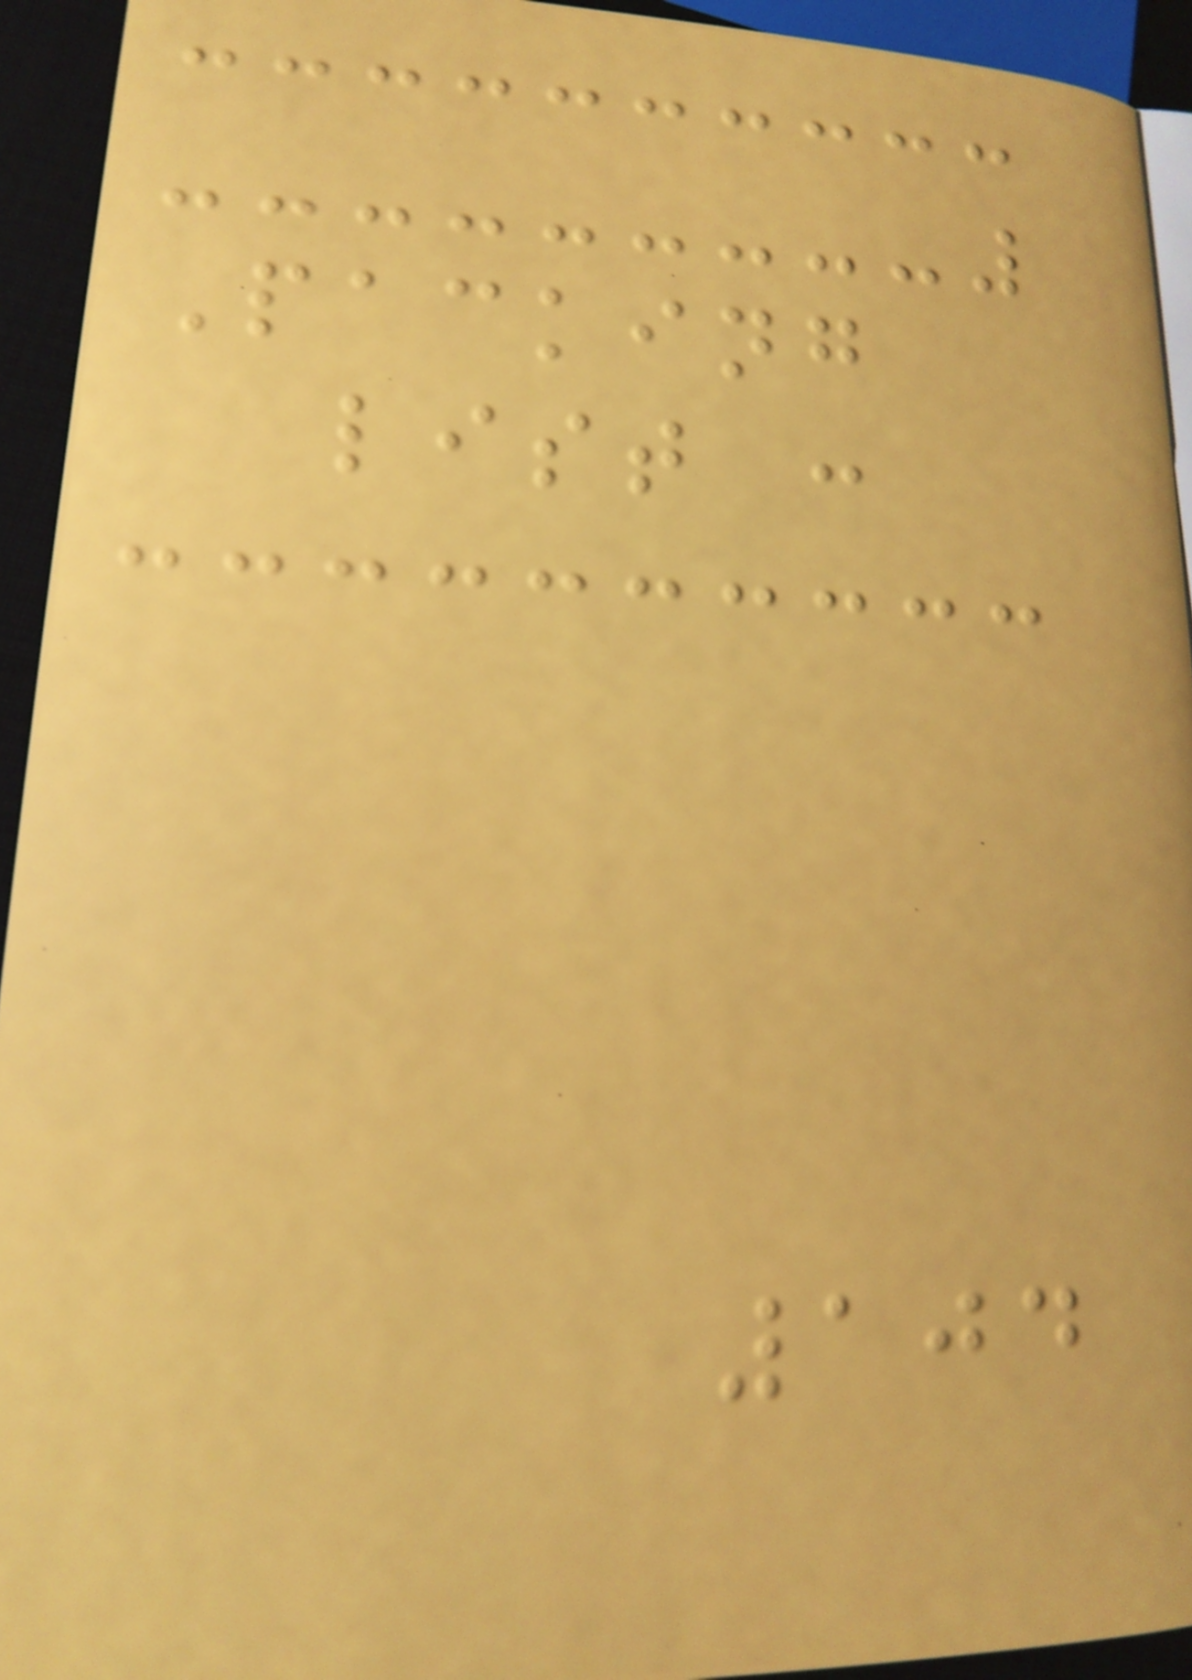Packing
list :
104
